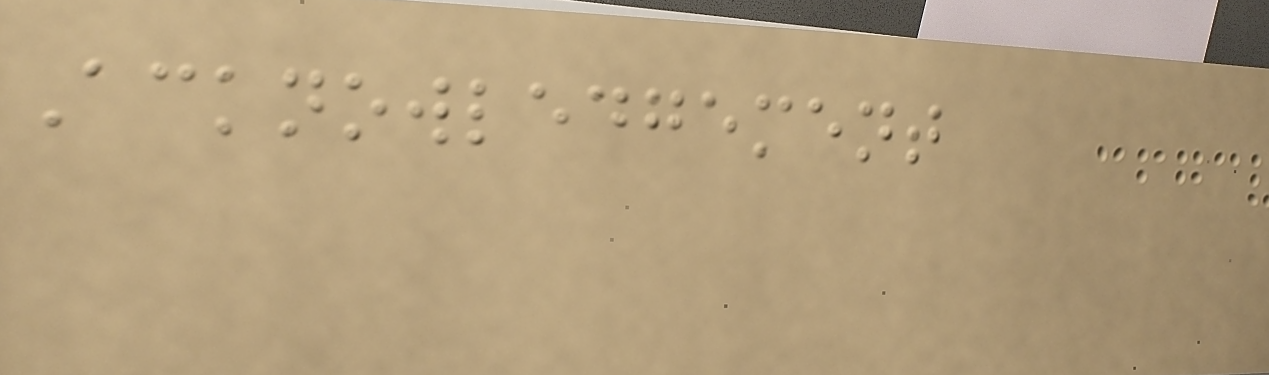Acknowledgement
